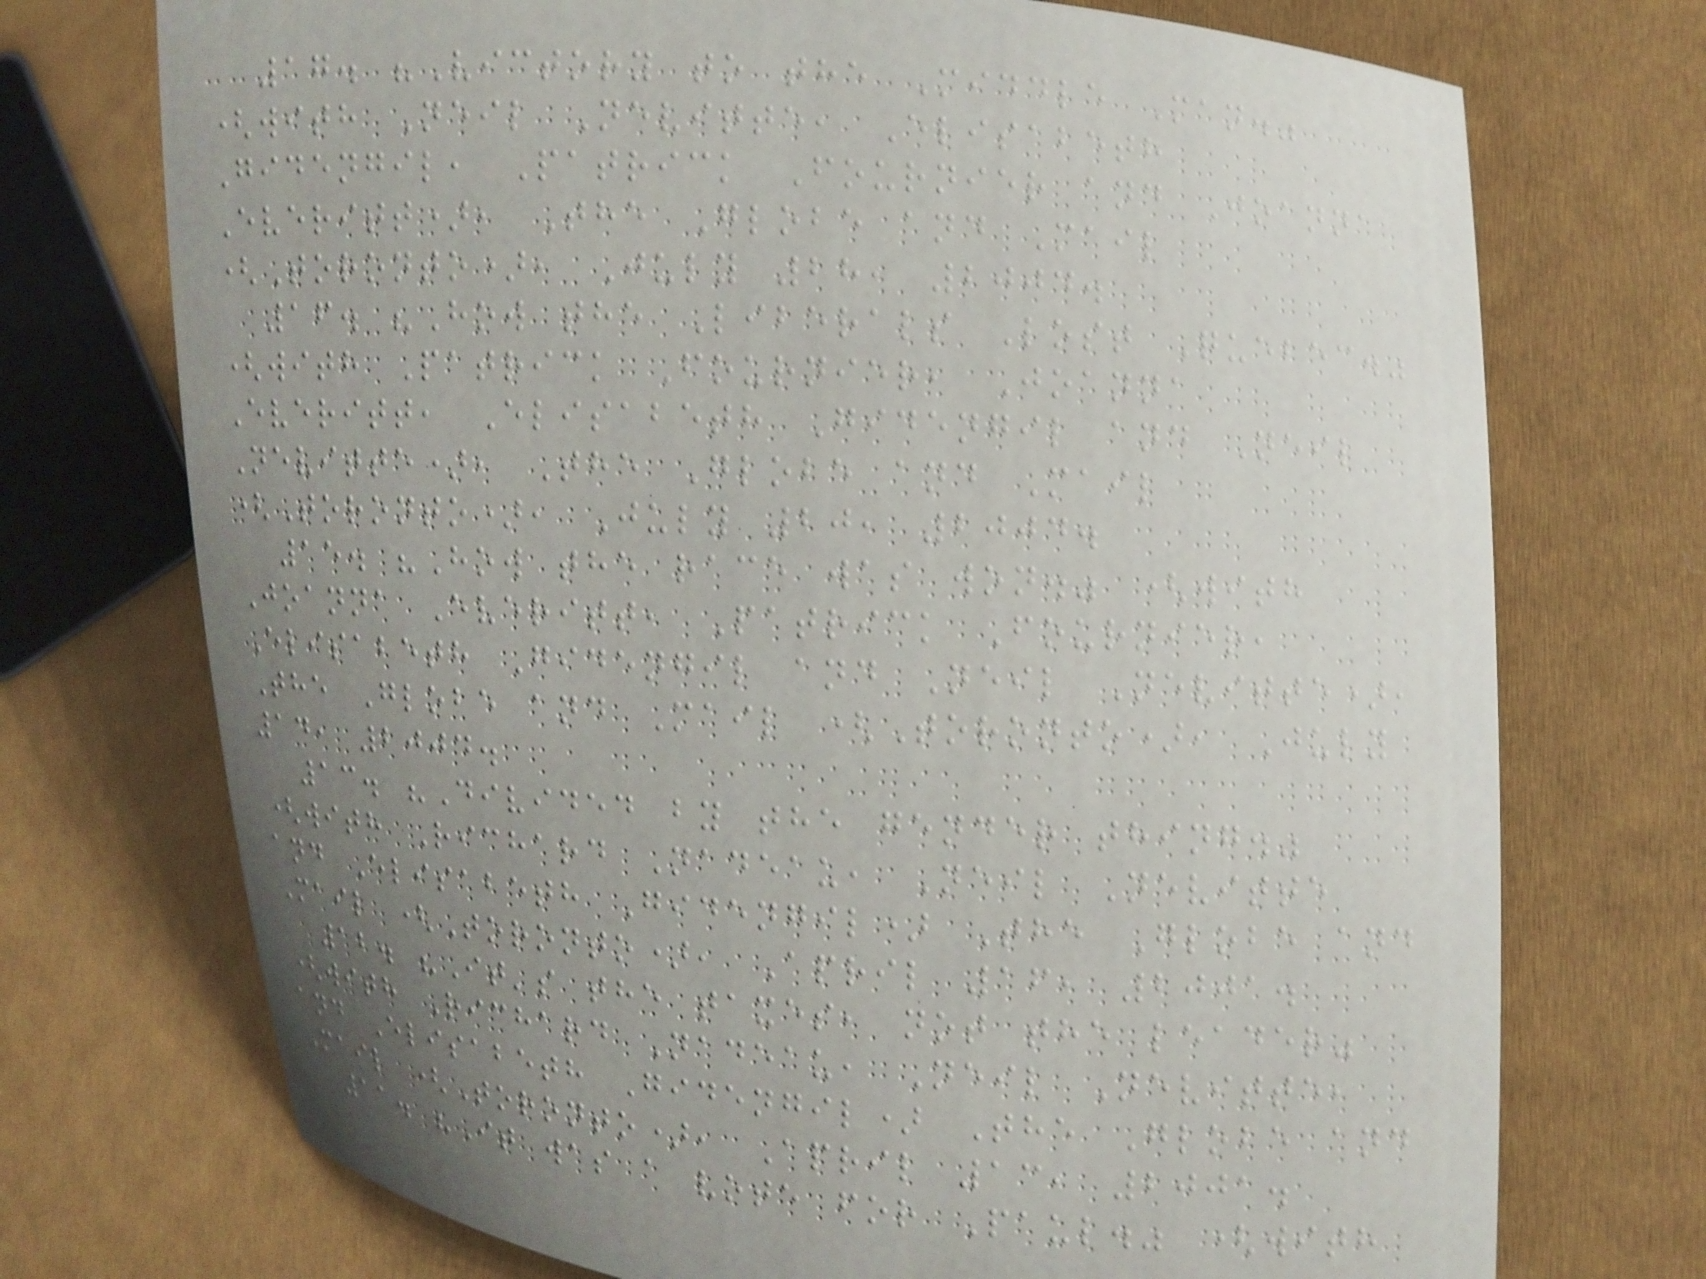17. "Victory to the Middle Man."
(with Neil Nevitte, Elisabeth
Gidengil, Patrick Fournier and Joanna
Everitt), The Globe and Mail
(Toronto), July 28, 2004.
16. "How the Liberals Lost Quebec."
(with Patrick Fournier, Joanna
Everitt, Elisabeth Gidengil and Neil
Nevitte), The Globe and Mail
(Toronto), July 20, 2004.
15. "How the race was won." (with
Joanna Everitt, Patrick Fournier,
Elisabeth Gidengil and Neil Nevitte),
The Globe and Mail (Toronto), July
14, 2004.
13. "Divided by the gender thing."
(with Richard Nadeau, Neil Nevitte
and Elisabeth Gidengil) The Globe and
Mail (Toronto), April 16, 2001.
12. "It's the taxes, not the leader"
(with Richard Nadeau, Neil Nevitte,
and Elisabeth Gidengil) The Globe and
Mail (Toronto), April 13, 2001.
11. "It was a vote for Paul." (with
